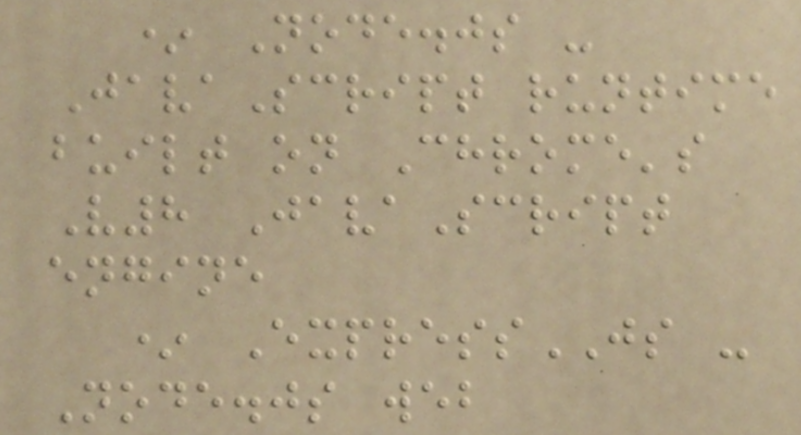* Node.js -
JavaScript runtime
built on Chrome's
V8 JavaScript
engine
* ExpressJS -
Node.js web
